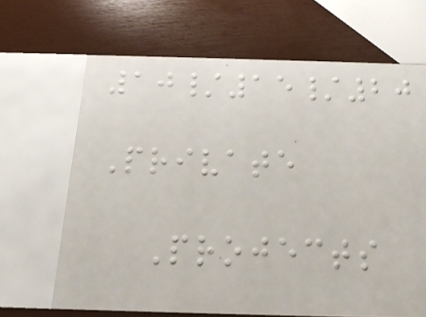10/15/20
Private
Projects
